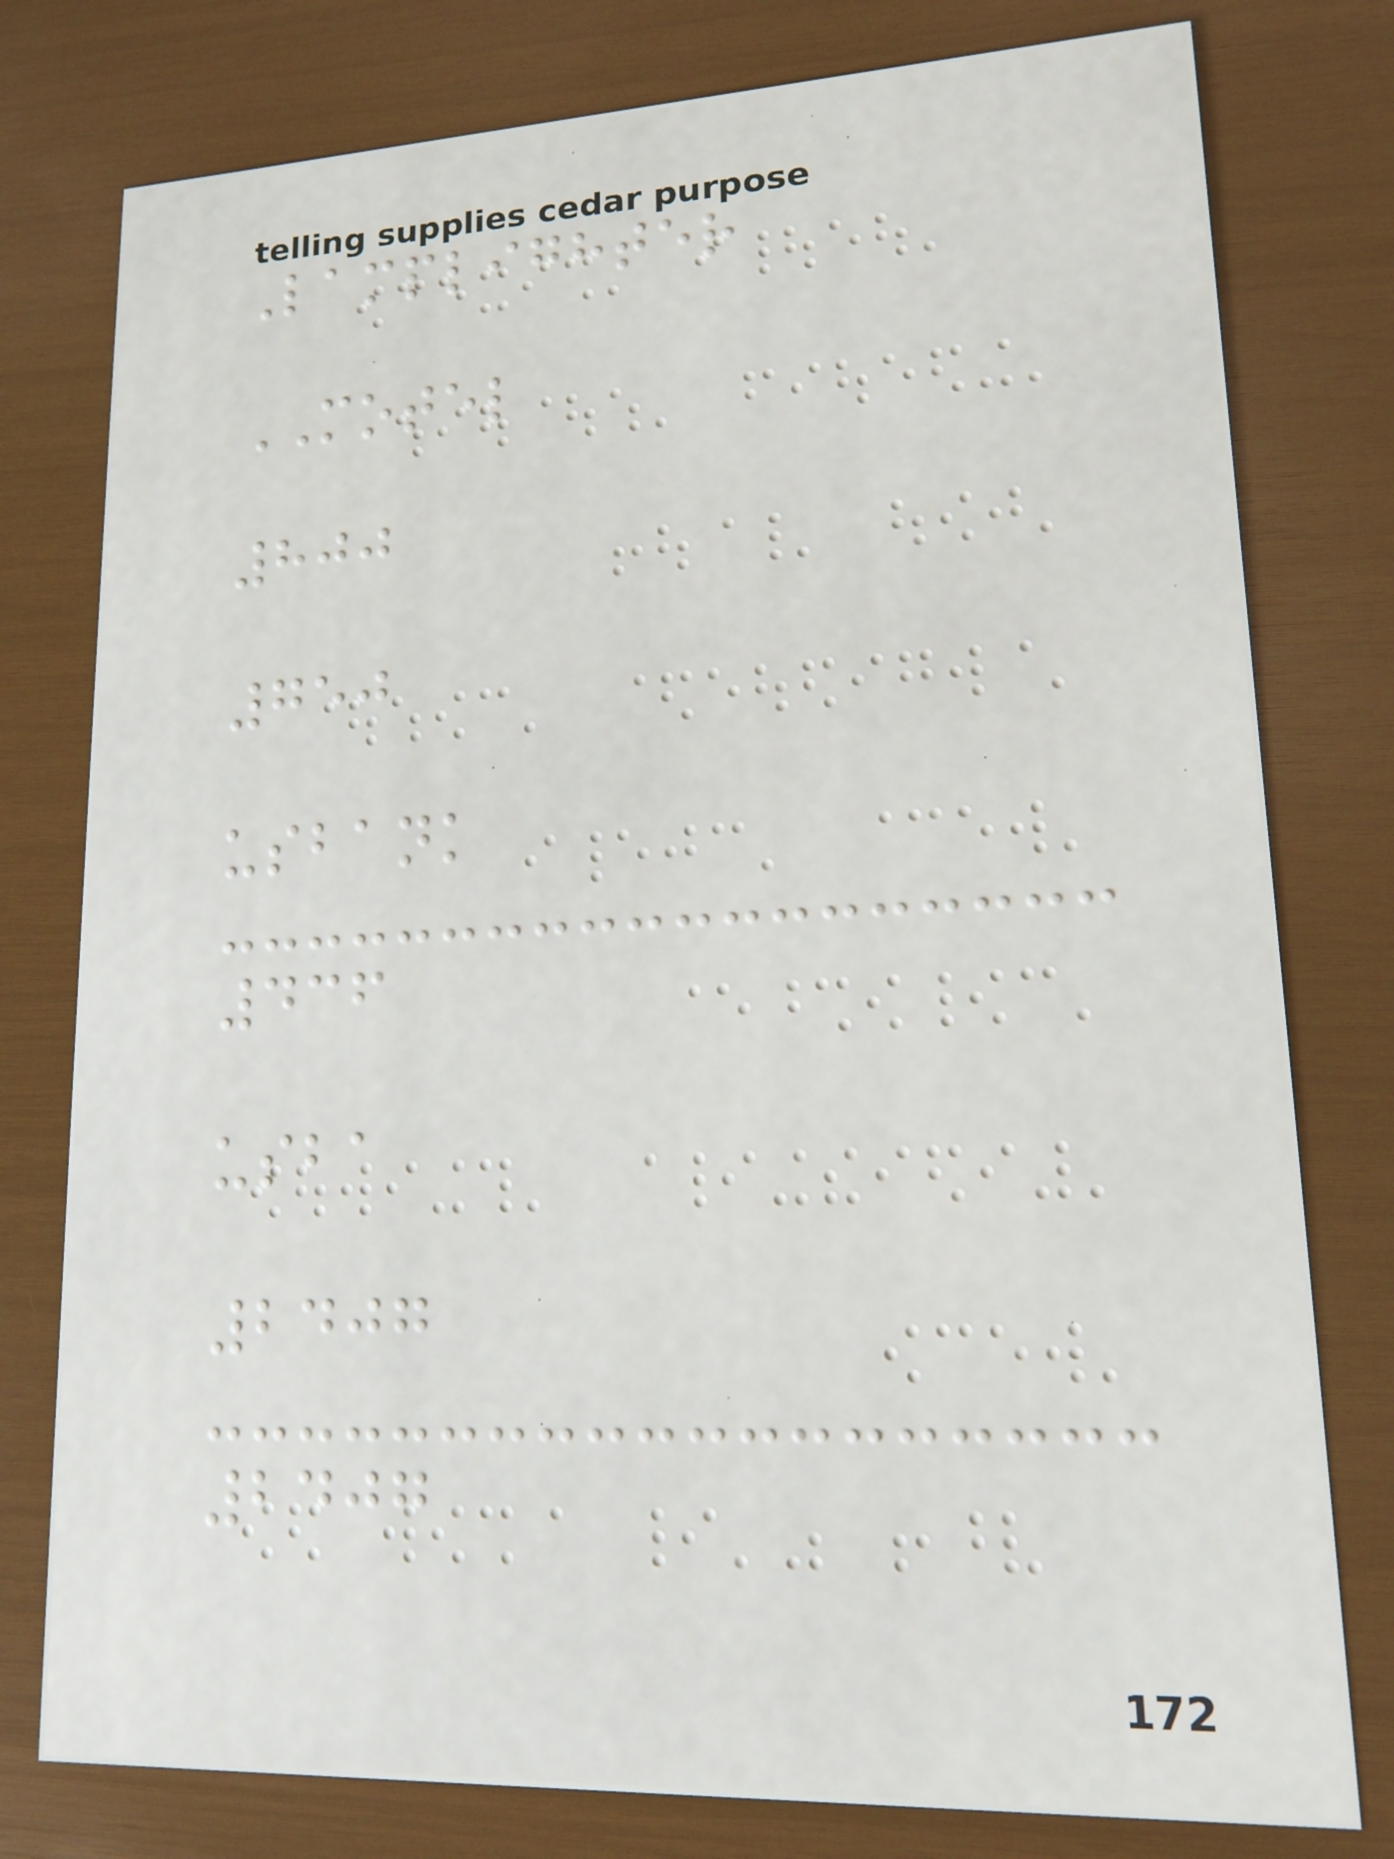Lamplighter
MOTEL
800
750
usbank
436
usba
2407
2407
